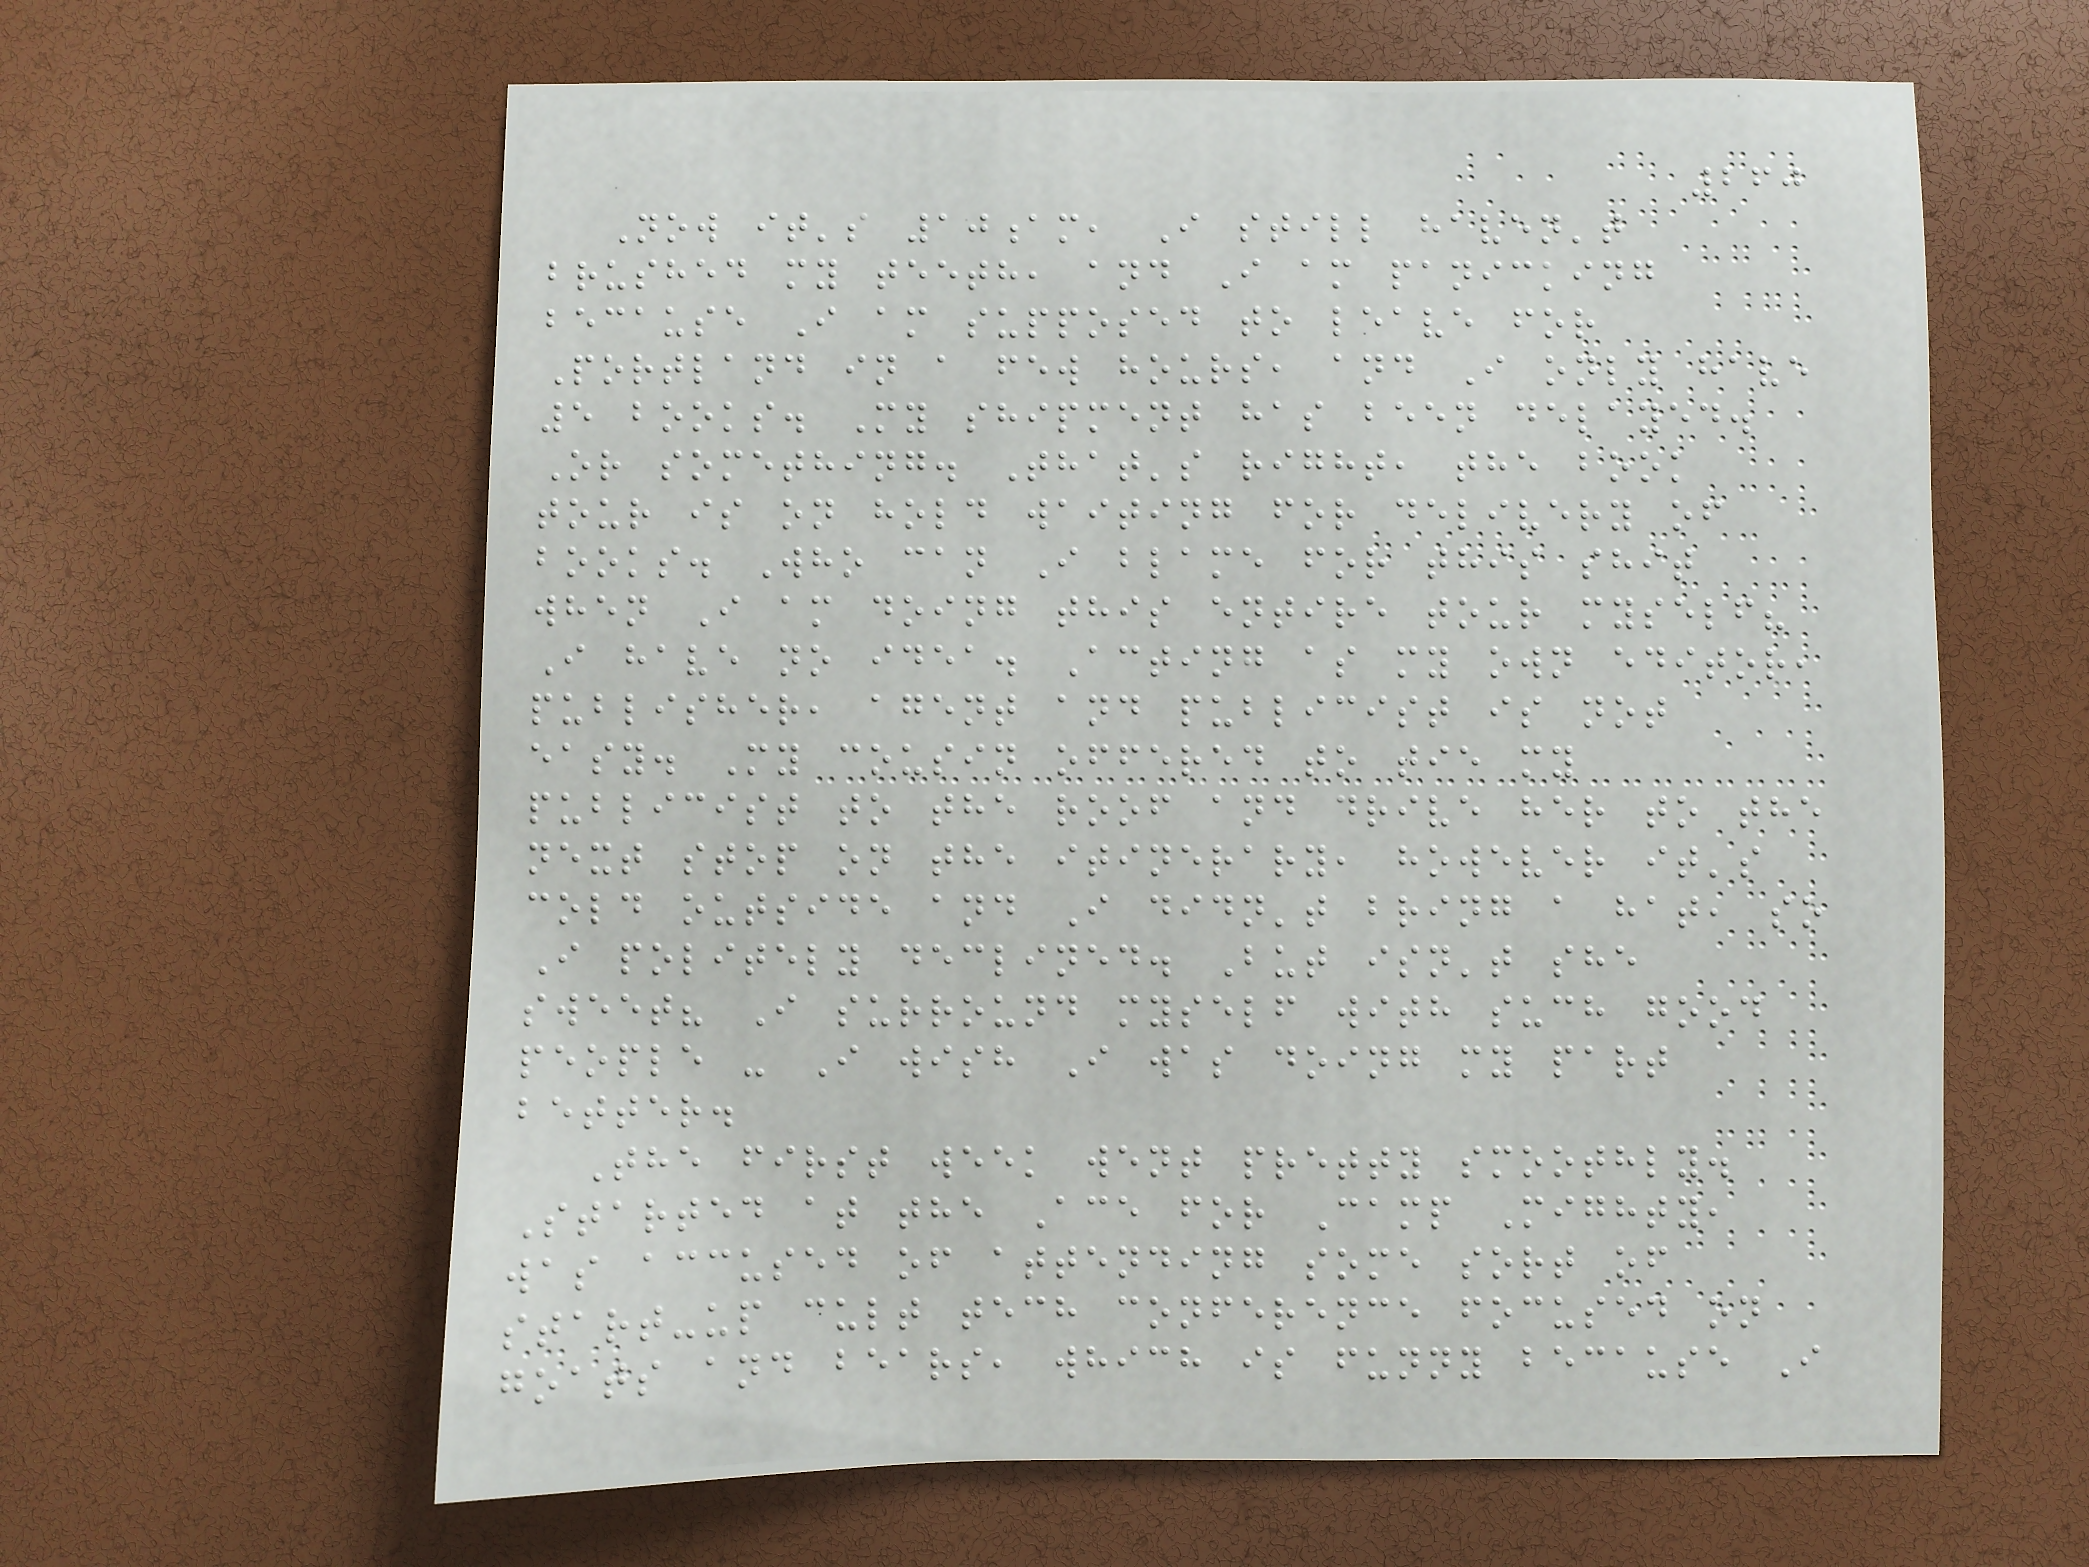260
Now it's 10am, I still haven't
brushed my teeth, and I am panicking
because I am supposed to leave for
Portland in a few hours, and I only have
5 books. My shipment has been delayed.
Or something. That's right, the book
tour is on hold waiting for delivery of
books. Who can I blame for this shit
when I am doing this entire tour myself?
I have no idea. Acting as my own editor,
publisher, agent and publicist is not
easy. My cousin offered to tie my
publicist to the roof and drive her to the
next stop on the itinerary, however it's
cold outside and I didn't bring a hat, so
I politely declined. But isn't she
sweet? I surround myself with such good
people - I wish I was doing my part
better.
The first week went pretty smoothly.
Started at the Ace for Camp Mighty,
was accused of attending some sort of
start-up cult tech conference focused on
goats and bears, which is funny because I
